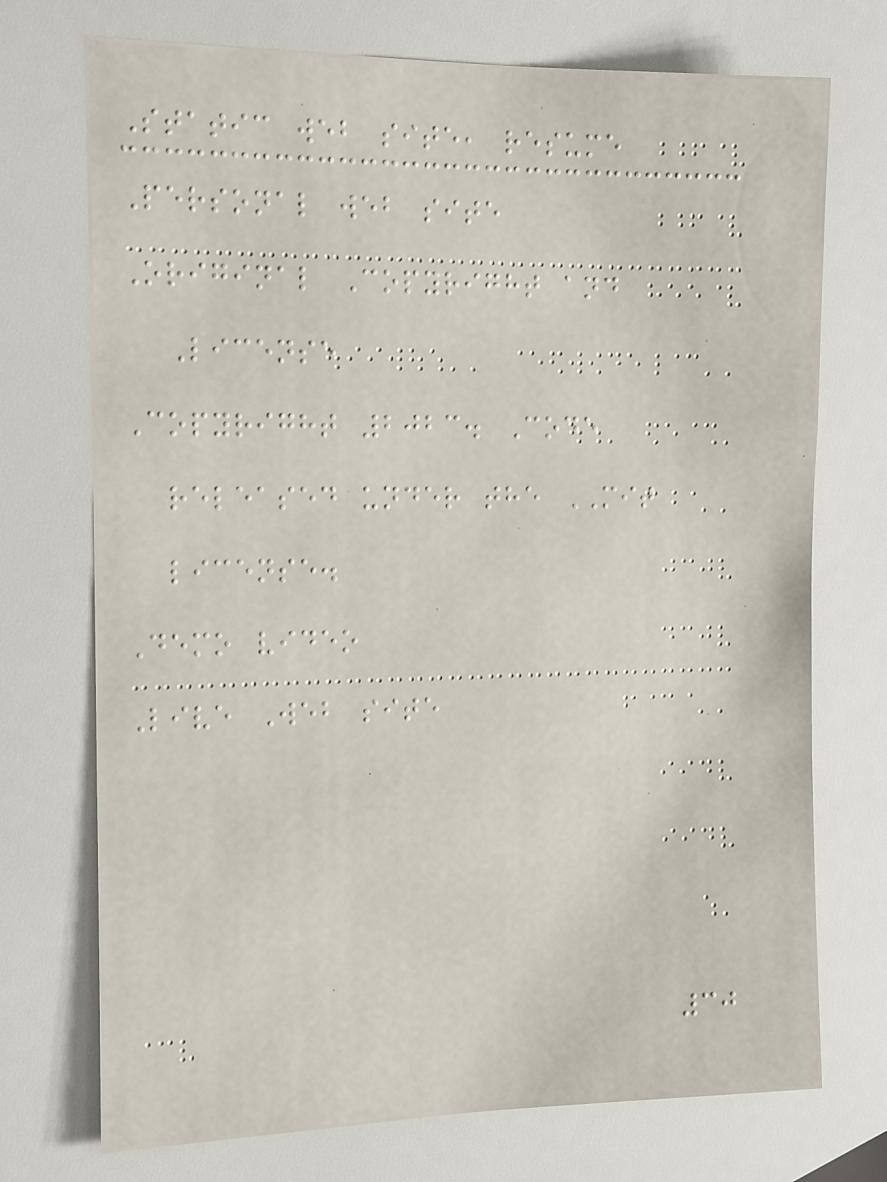Static web site, resume
Personal web site
Original Copyright and
License
Copyright 2023. Code
released under the MIT
license.
Demo video
Live Web site
30
